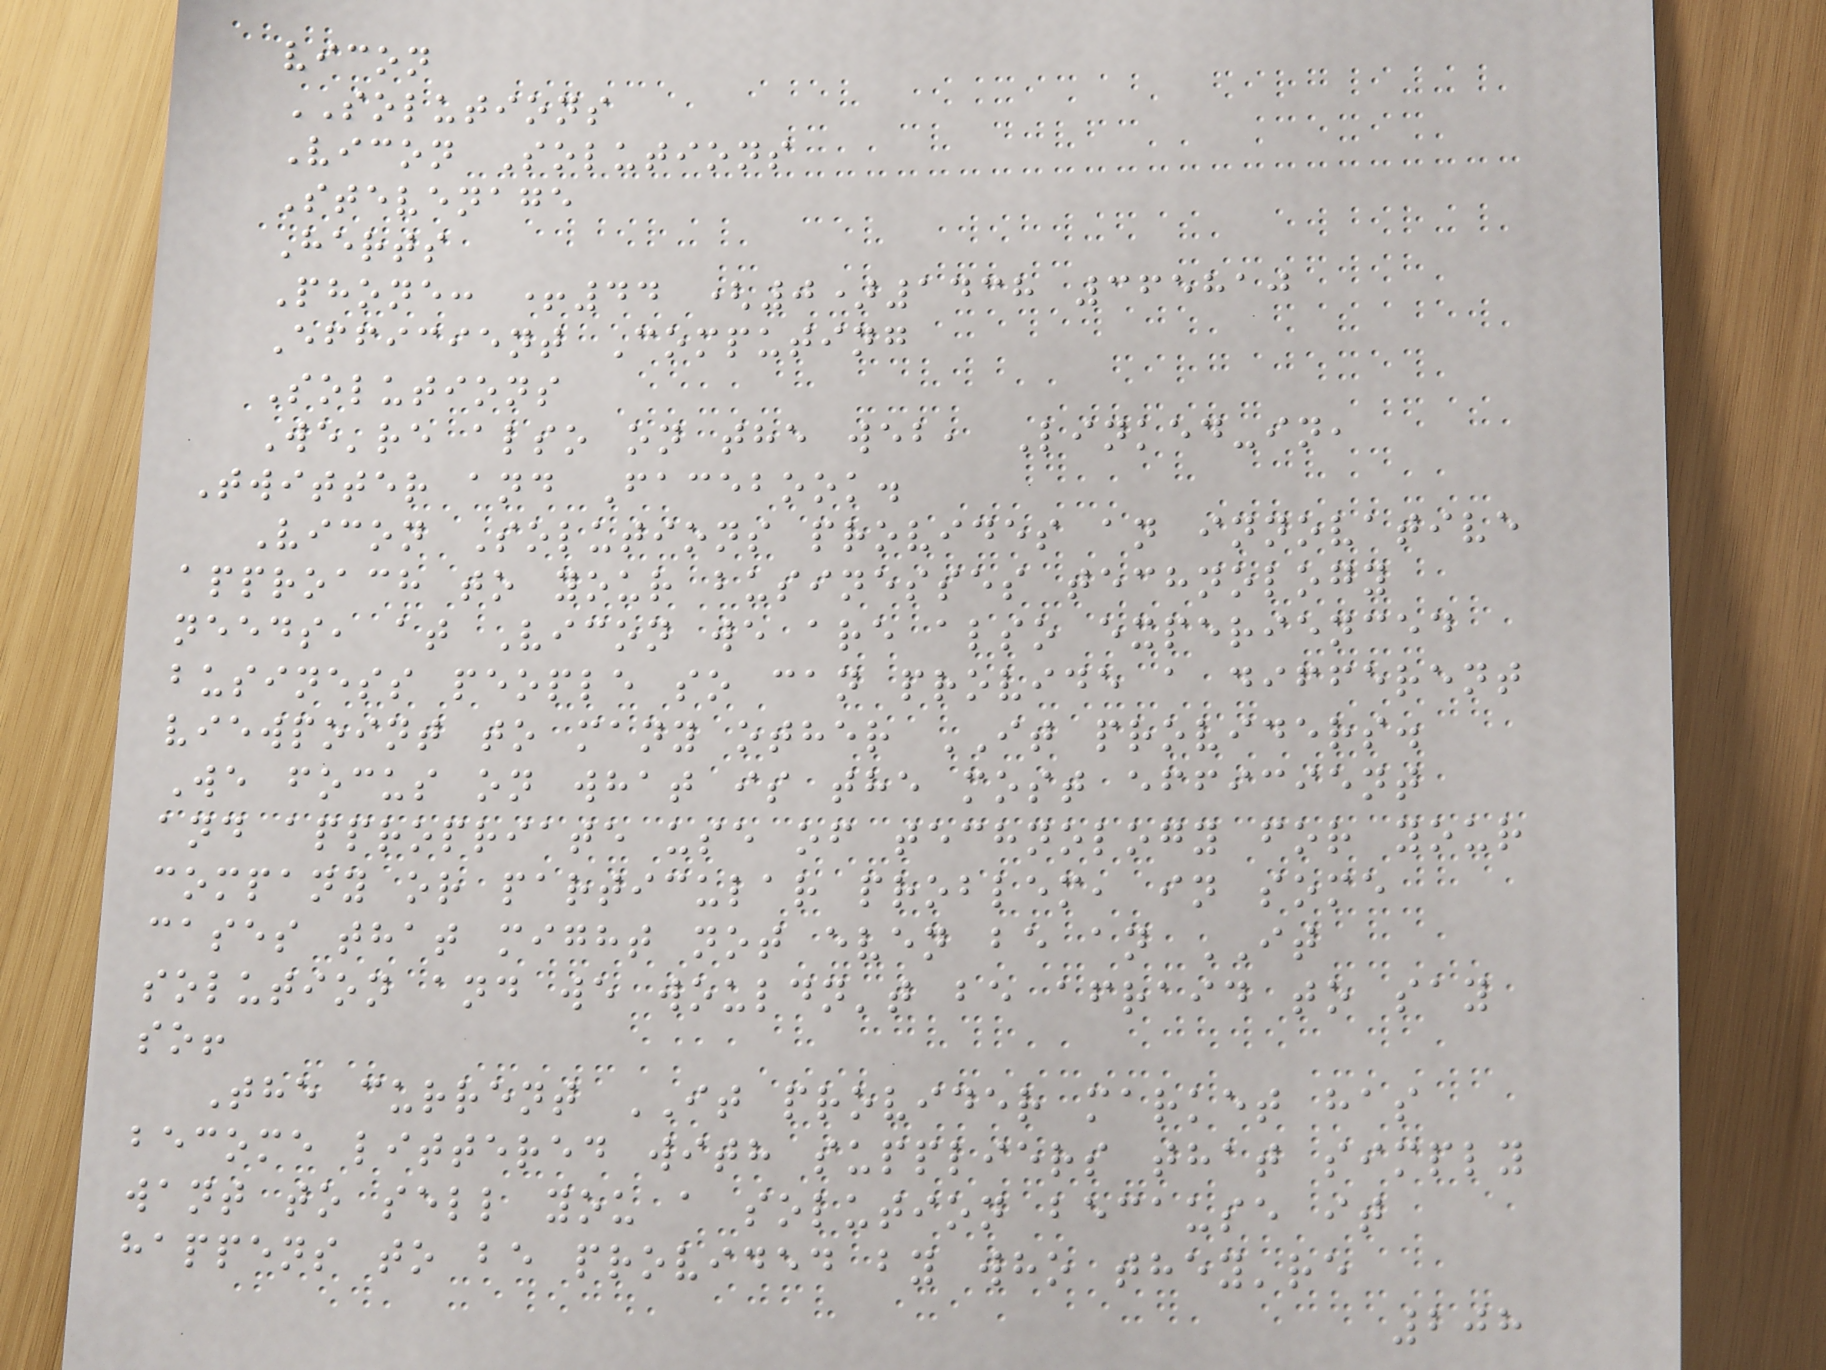vicon
SOLUTIONS
Vicon Solutions
Stevenage
Herts
Phone: +44 (0)1438 365810
Efficient Computing
Solutions
We're also on the web, Linked-in,
Twitter and Facebook.
Vicon Solutions provides an innovative
approach to your businesses technology
needs, at Vicon we are also experienced
business people so can provide a different
viewpoint to many other IT providers.
We focus on what is the most efficient
and appropriate use of technology for your
company or particular problem, in some
cases that might not even be an IT
solution and we wouldn't be afraid to say
so!
The current IT provider market has
become littered with suppliers that simply
want to sell you a solution because it
happens to be provided by who they're
208
